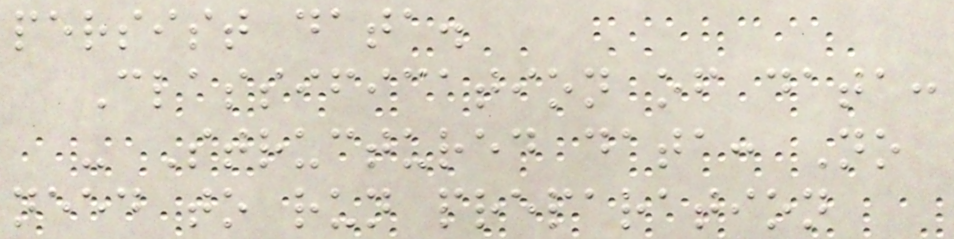persist data.
Classification of data:
- Structured data: No
need to run preparation
